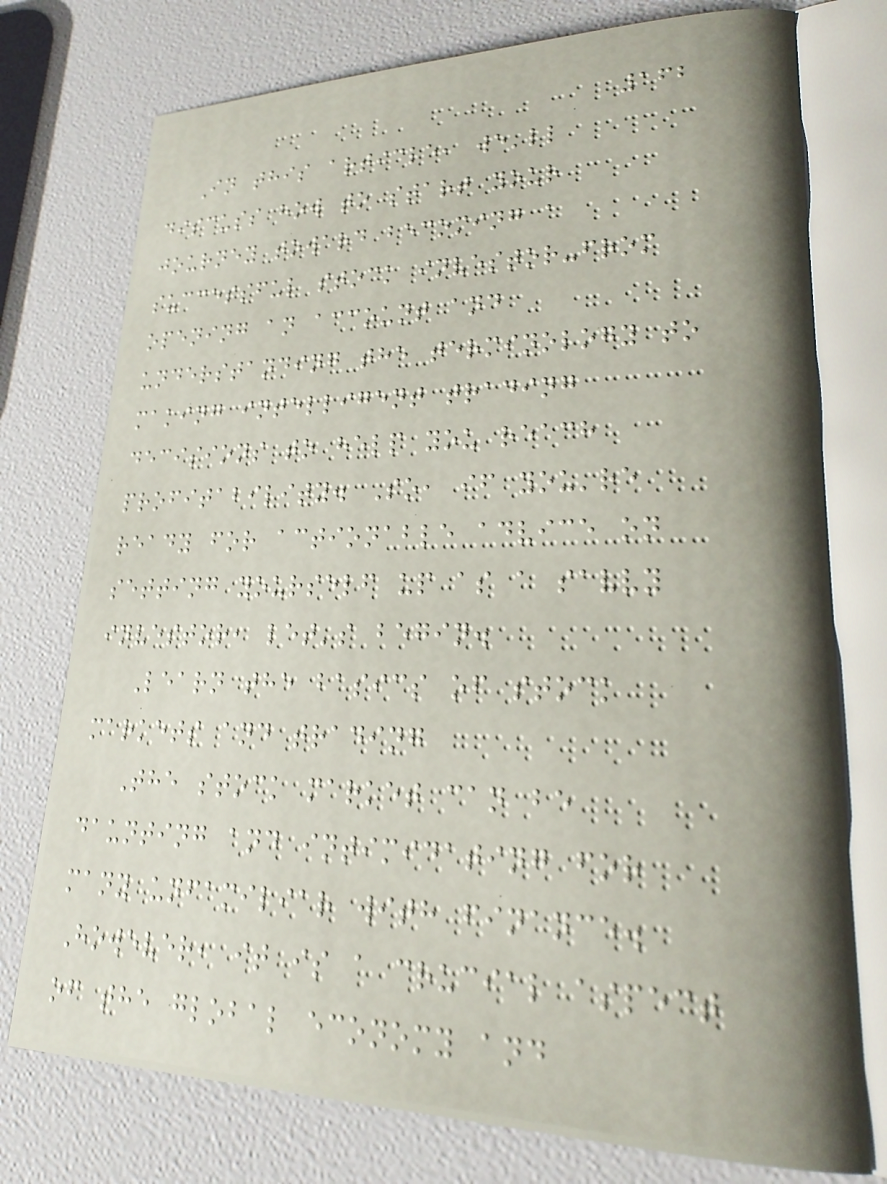162
In this article, we'll
discuss how to start your
journey toward becoming a
successful stock investor-from
opening an account and
understanding the terminology to
making intelligent trading
decisions to help you reach
profitability. So, if you're
ready for actionable advice on
setting yourself up as a savvy
investor, let's begin.
Learn the basics of stock
markets and trading
The stock market can be
daunting and intimidating for
many unfamiliar with finance.
However, it is a crucial aspect
of the global economy and
